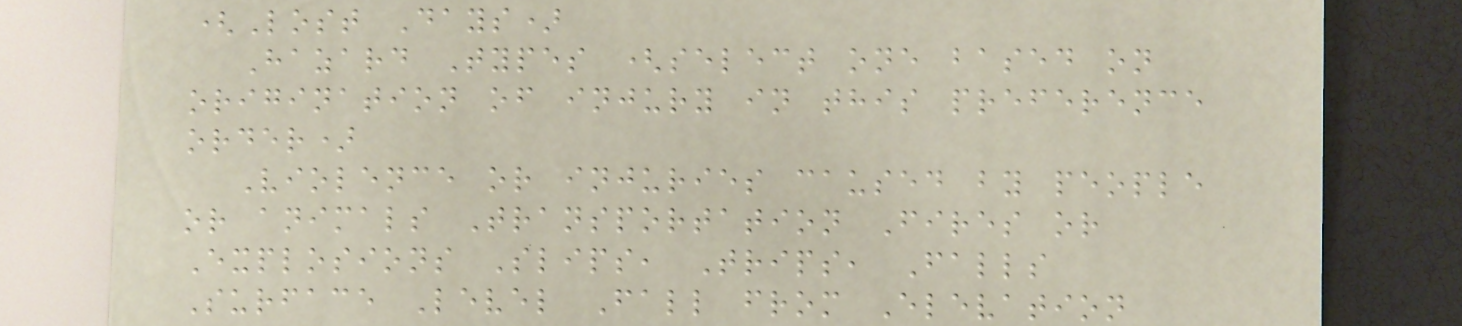(Lost Days)
Hazard Types (select one based on
origination of injury in this preference
order)
Violence or injuries caused by people
or animals Transportation Fires or
Explosions Slips, Trips, Falls
Surface Level Fall from Elevation
